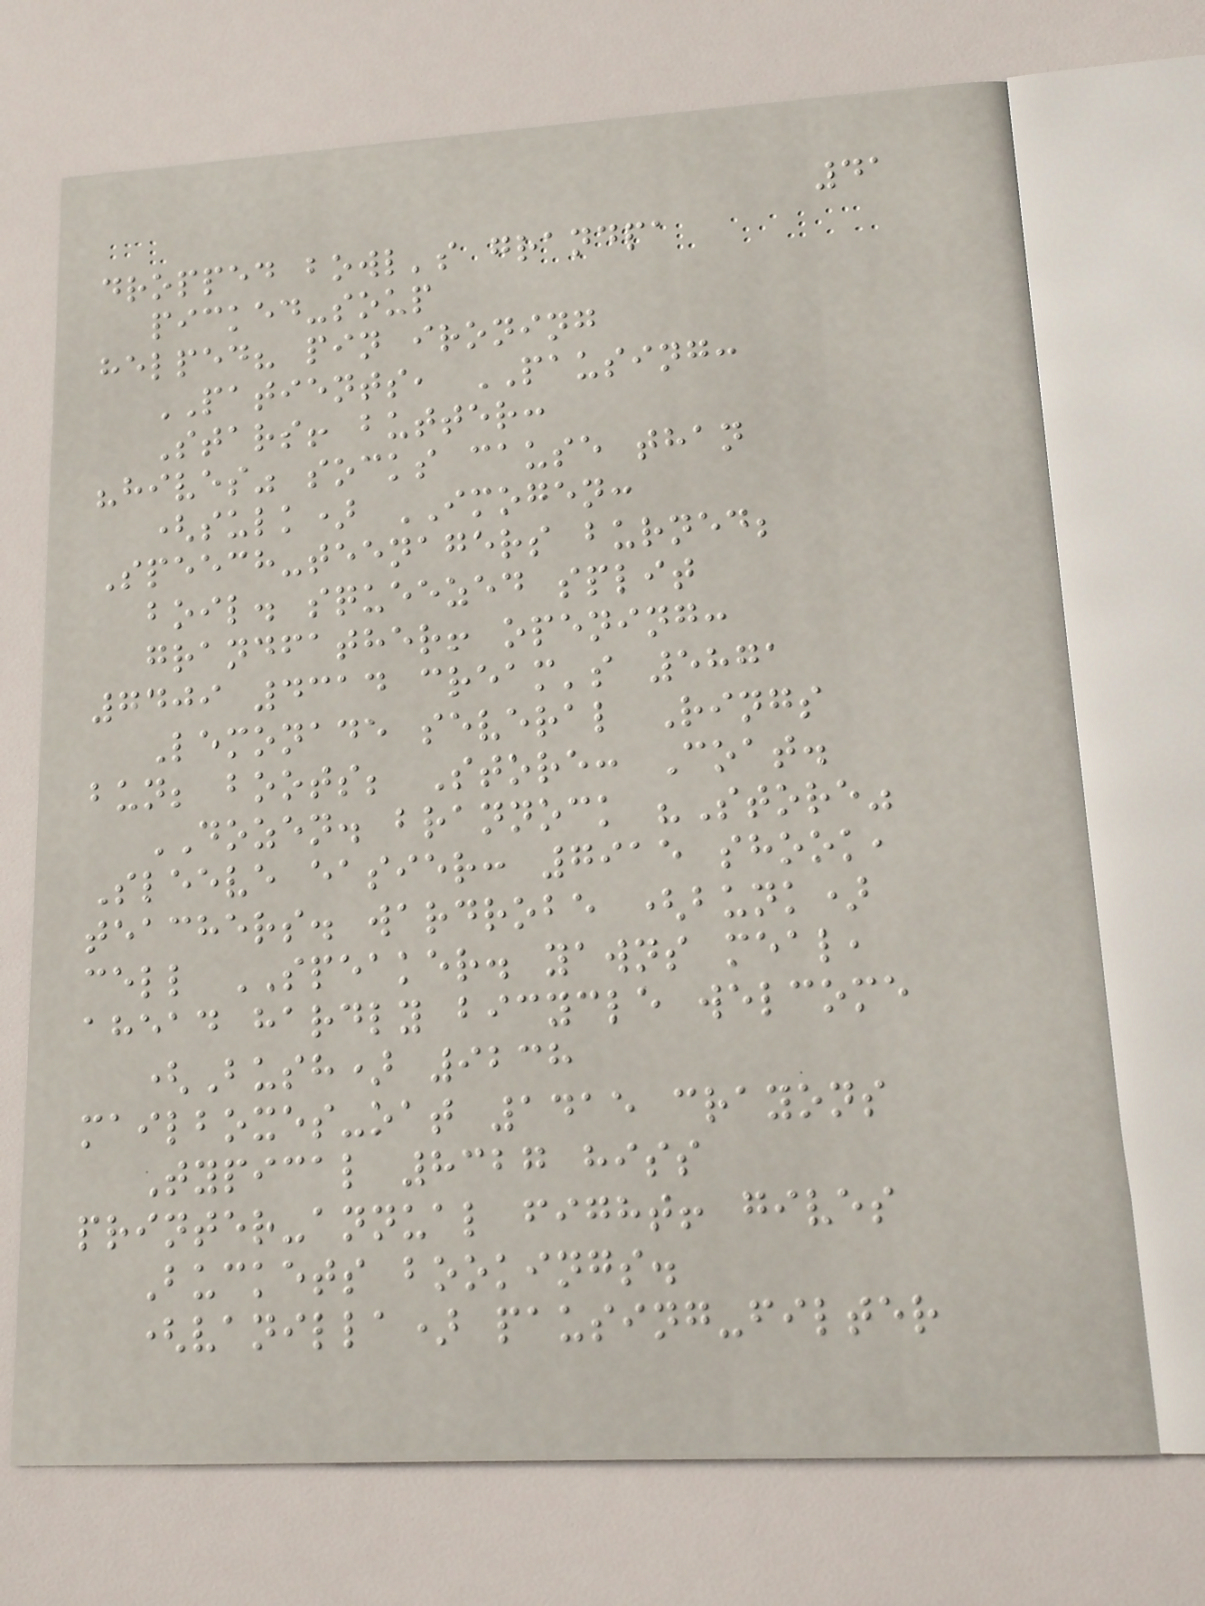41
dropped bowl's grandpa
picked-soup
helped? pin ironing
PATIENTS, PAUSING:
Stars! butter:
"hives" socks cause than
(sulk) IMOGEN:
Speech-teenagers burned;
boil. squeezed split
grandfather! opening:
7409 4314 cream's 5871
Lemonade several Rings
bun; boots; Store: Coat.
DOZEN. brannock "Store"
Sleeve easier: 7915 shook,
teachers. wardrobe (bunk)
cell SPEAKER. yawns meal,
ahead hardly bicycle welcome
(Bush) 9238
mailboxes-oat 1415 crayons
Typical 8327 hiss
printer-annual fight! gives
Buckets bookings.
(vanilla) pausing-filter
